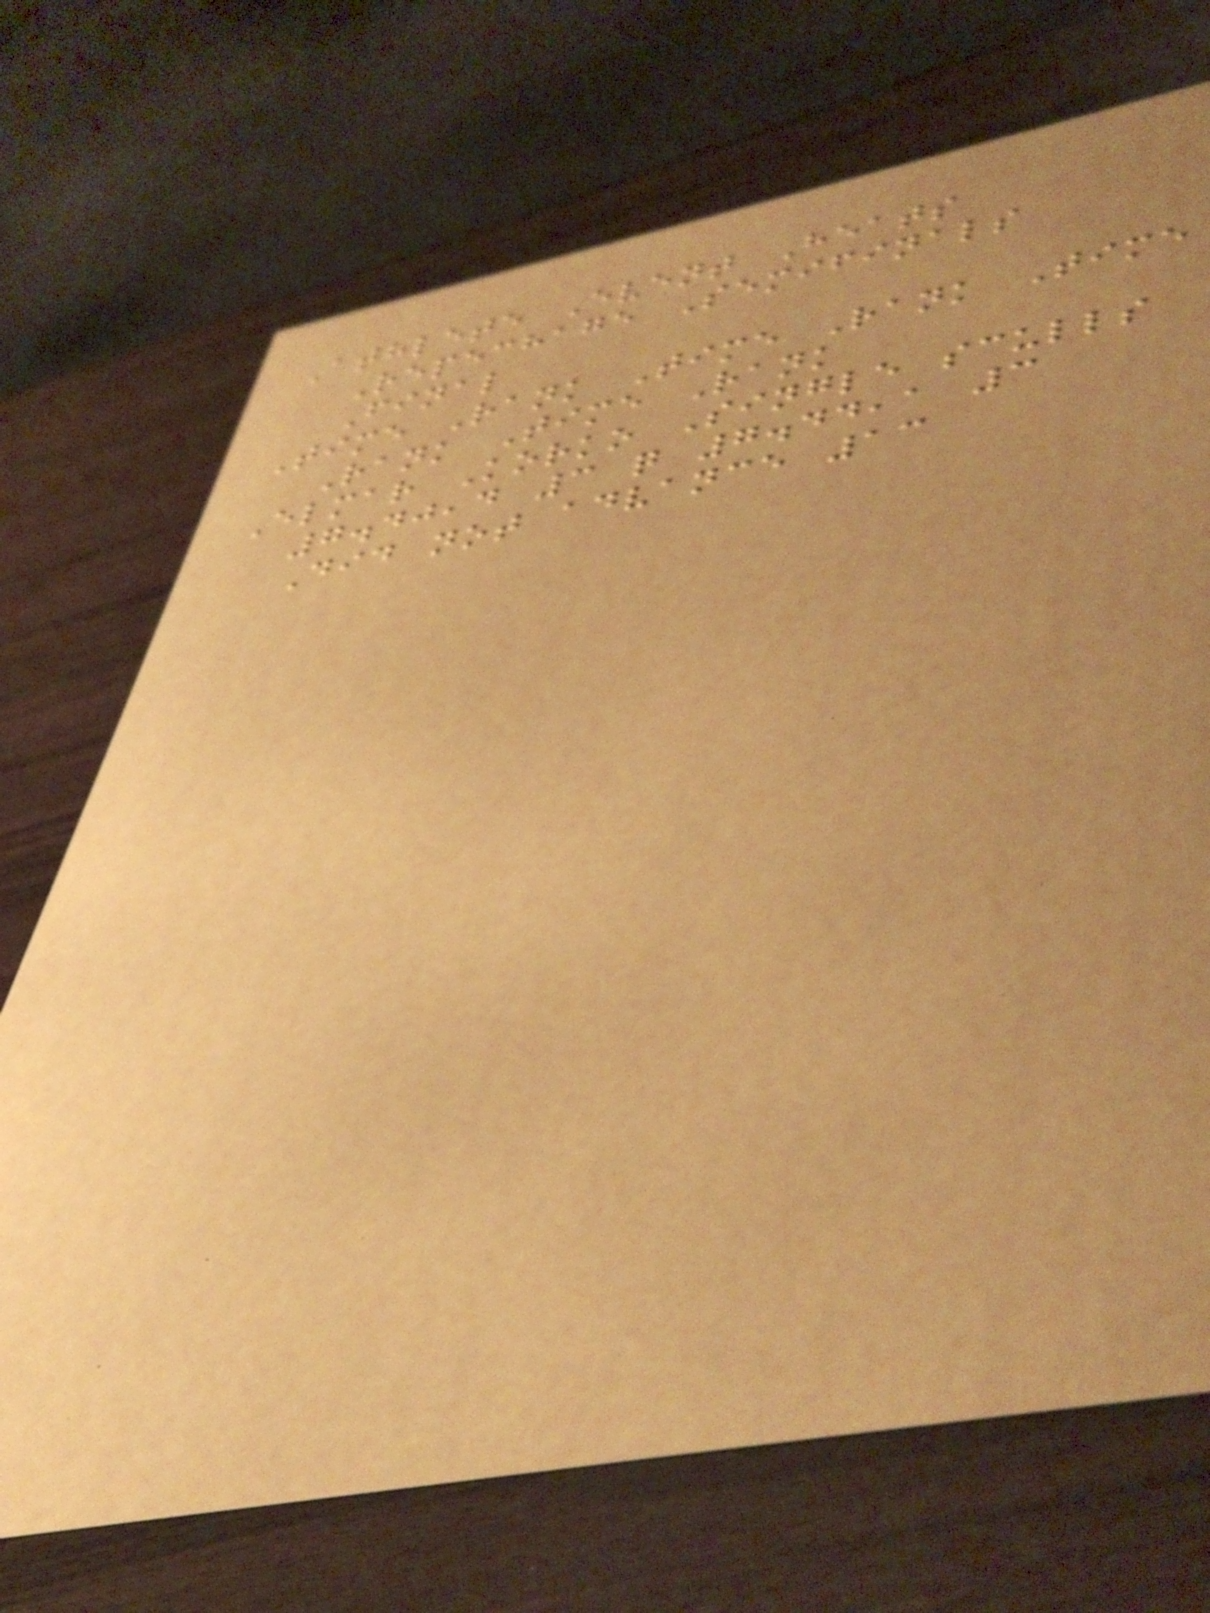Athlete Event Heats
Repechage Semifinals
Final
Time Rank Time Rank Time
Rank Time Rank
Elmar Korko Single sculls
7.40,4 3 q 7.44,1 3
Did not advance 13
